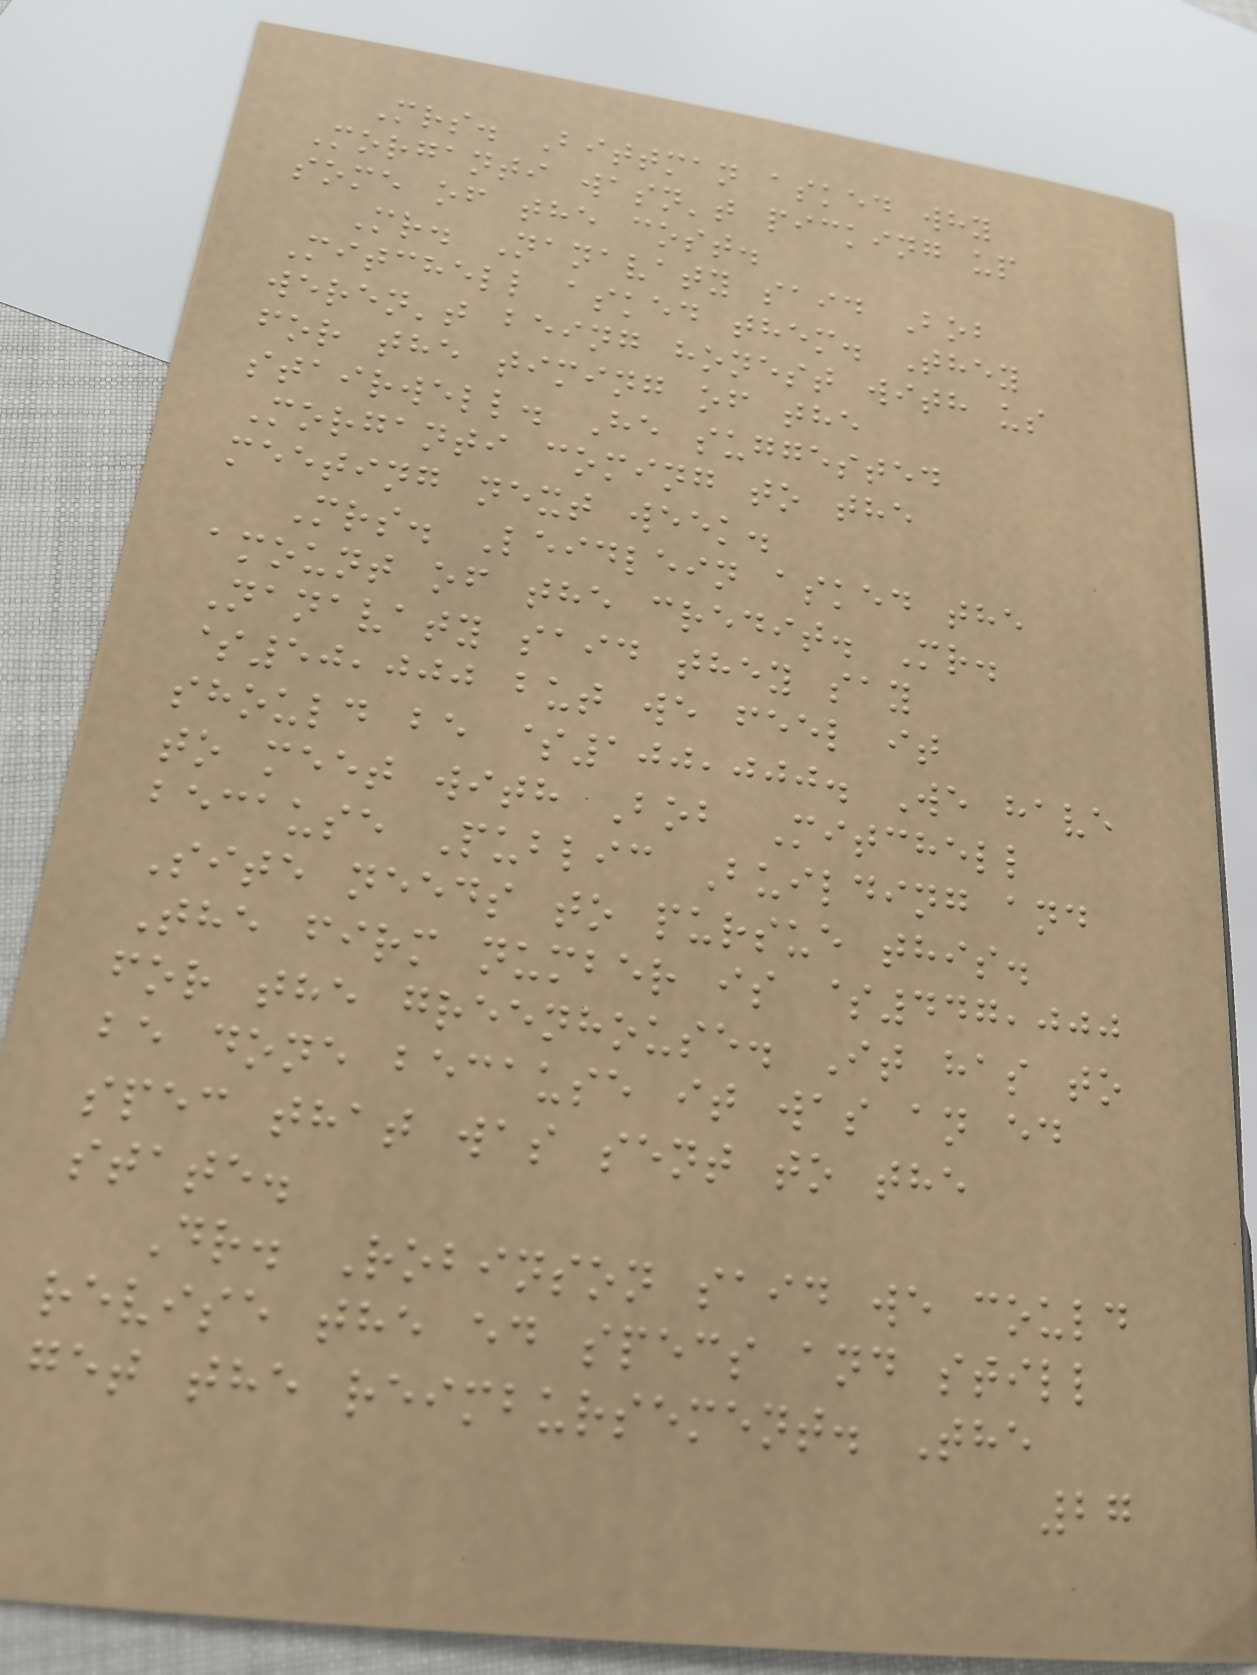Mrs. Bittman asked why
Morganti wasn't picking up
some of the cost.
Mr. Nanavaty said Bob
Mitchell asked them. They
weren't being honest with us
for the timing of the
stairwell. He suggested
Morganti coming to the
meeting next week.
Mrs. Leidlein asked the
amount of the credit. Mr.
Nanavaty said they say
$50,000 but we feel it
should be $100,000. We have
to meet with Bob Mitchell
because Public Building and
Site needs to pursue this.
The firm number is $447,000
for the greenhouse. It has to
be done because it was an ed
spec that was sent to the
state.
Dr. Robinson said we could
revise the ed specs and still
get the reimbursement. The
27
